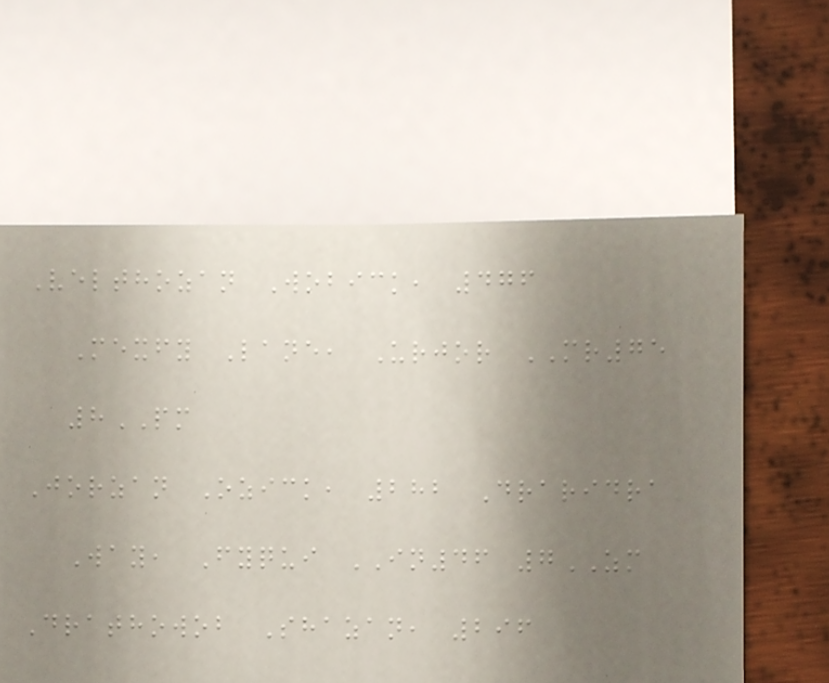Velthozan Wobick, 476
Mexfy Lane, Urjor MR75
8PM
Jorzan Ozick, 282 Draridra
Way, Fyqui IN46 7ZM
Drathowob Shazan, 296
